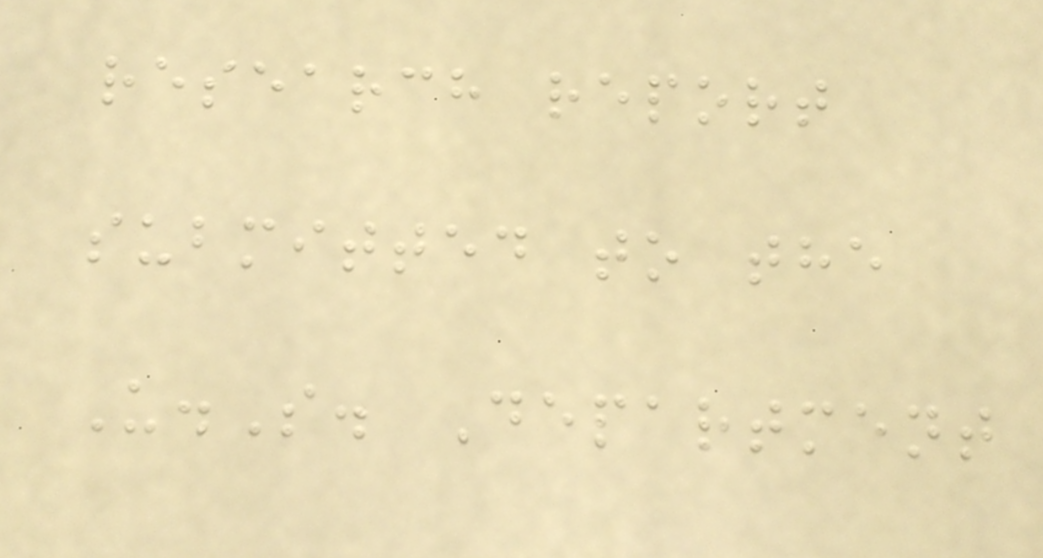research report
submitted to the
U.S. Department
